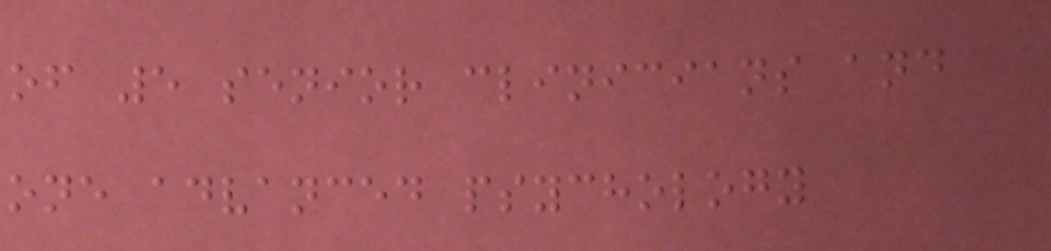of 5 senior clinicians and
one advanced psychology
